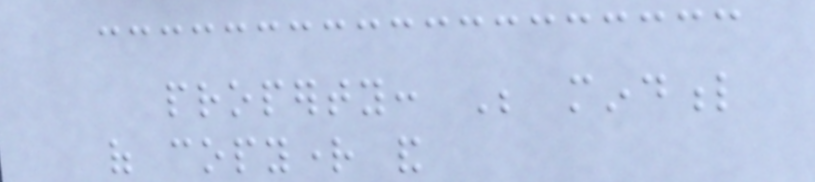property: Be mindful
of copyright and
